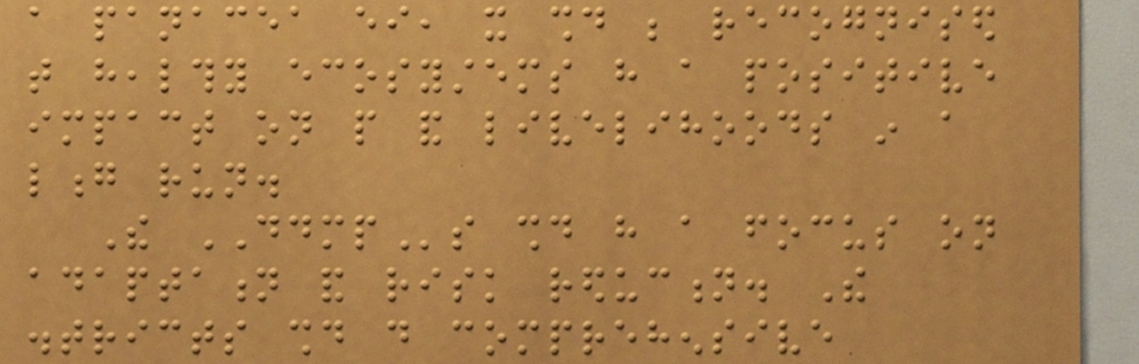a panacea either, it should be recognised
that healthy ecosystems have a positive
impact on people and livelihoods in a
long run.
The DDMPs should have a focus on
adaptation and risk reduction. The
districts should do comprehensive
